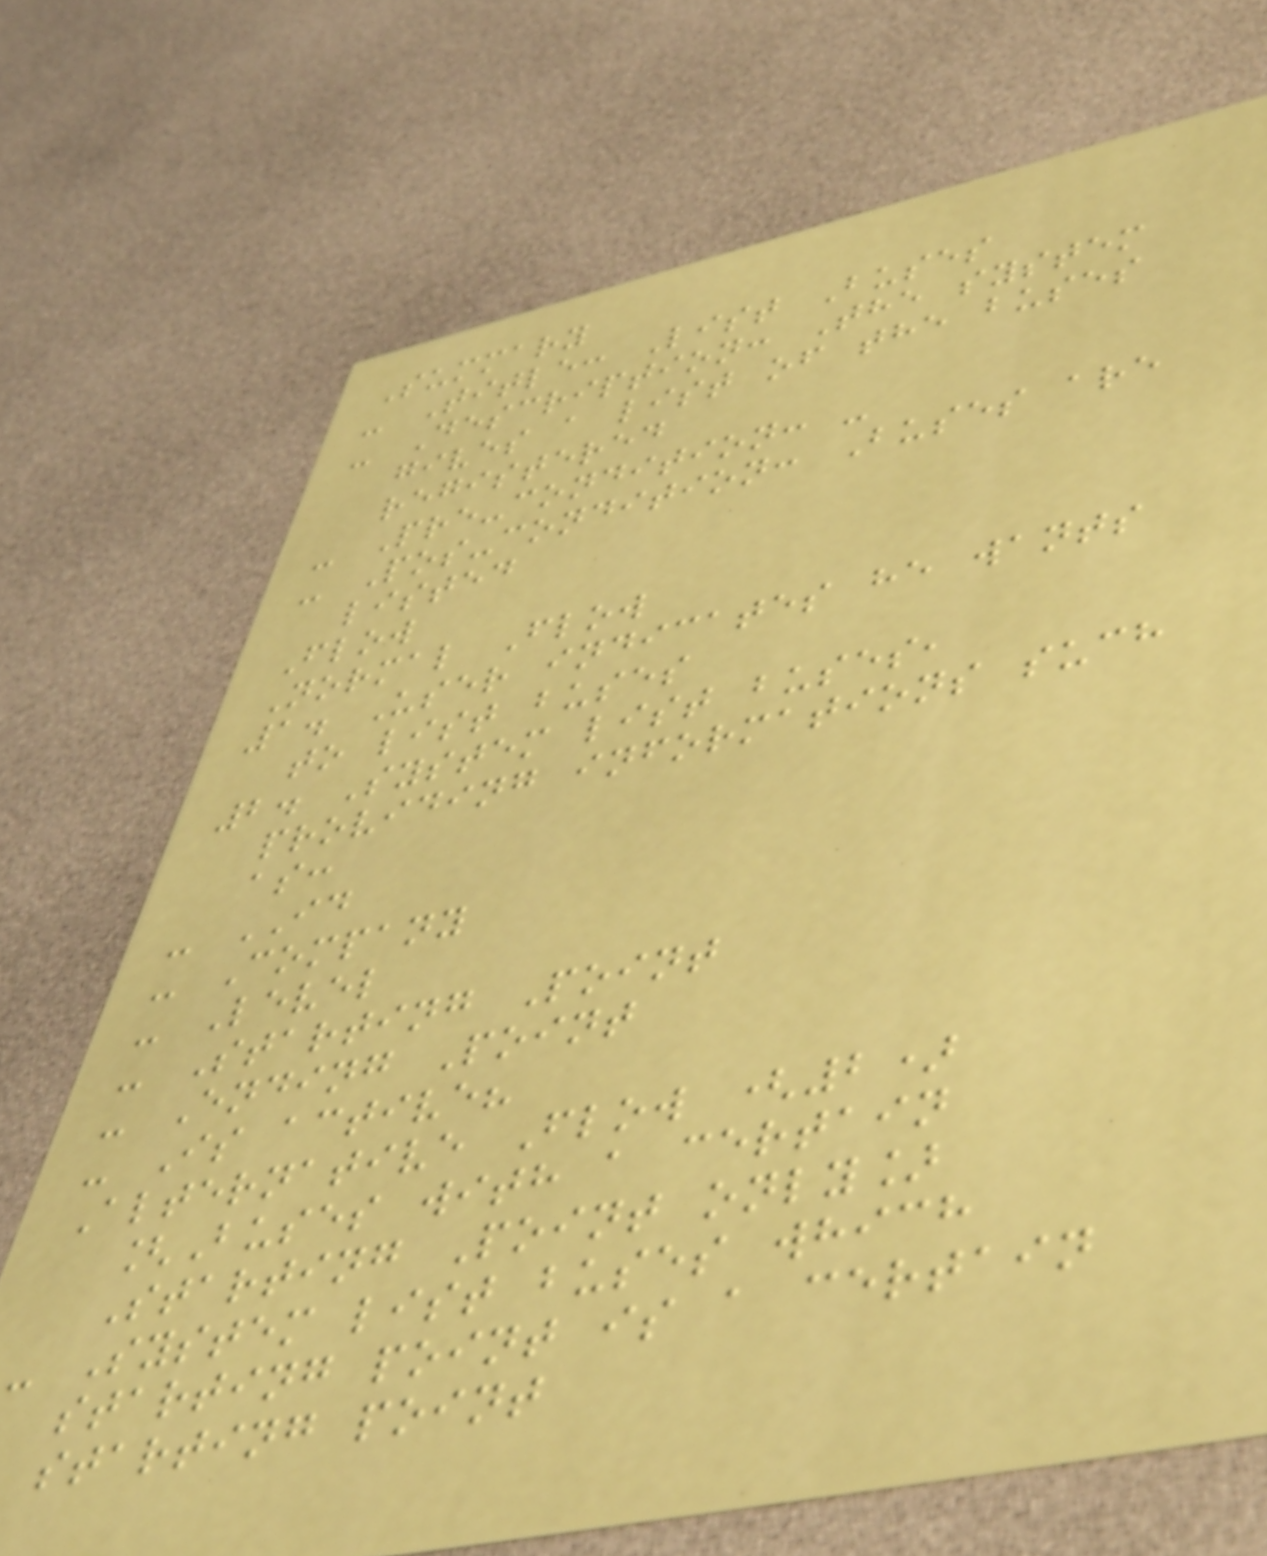Summary
- Title: List Buses
- Description: The system
gives a list of the buses
registered
- Pre-condition: -
- Pos-condition: Buses are
listed
Flow
Normal Flow
1. User indicates he wants
to list buses
2. System list buses,
providing informations such
as:
- ID
- Company
- Level
- Starting Point
- Ending Point
- Is active?
Alternative Flow (2)
[Buses with a certain
Starting Point only]
- System list buses which
starting point is a certain
starting point
